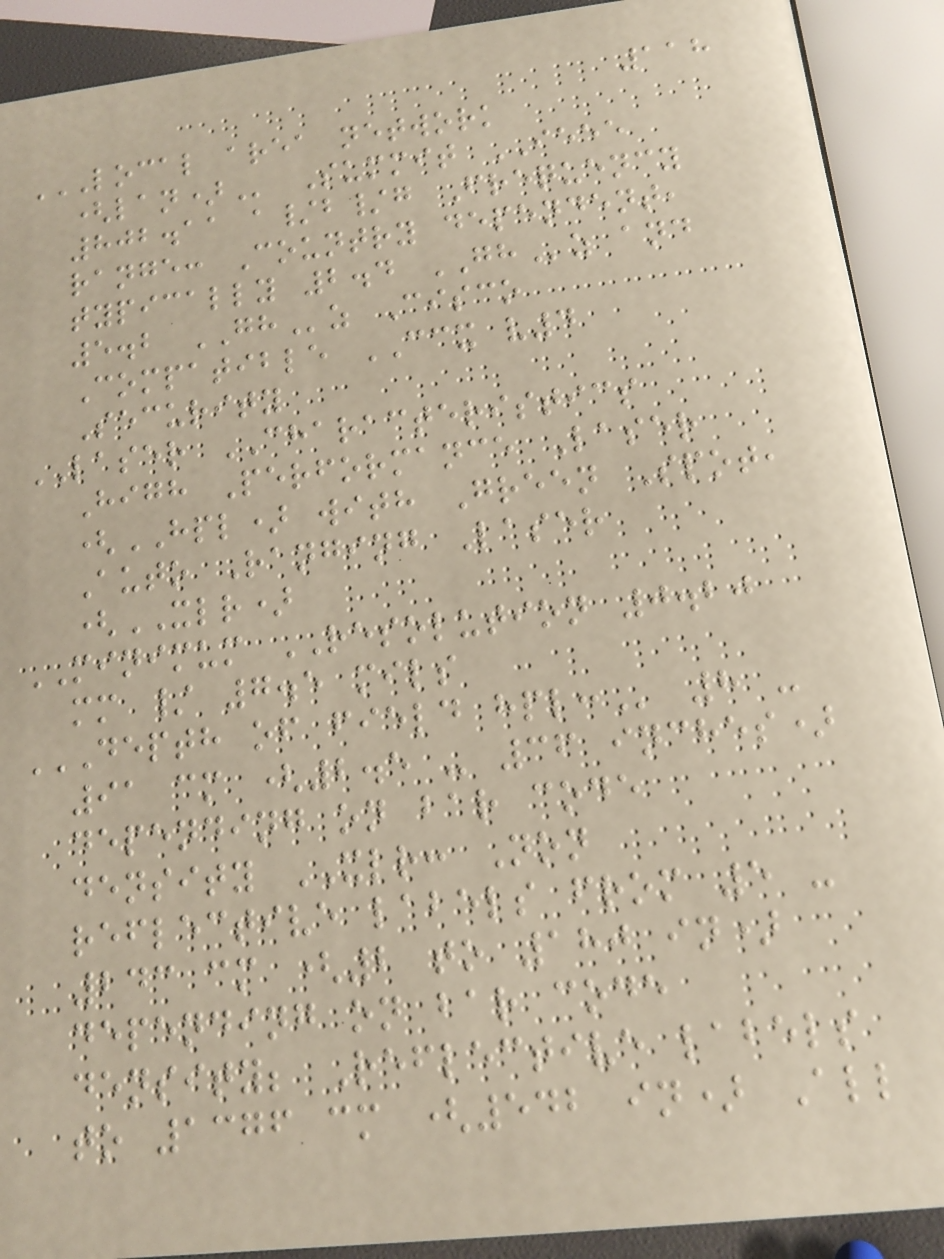118
LOCAL AREA NETWORK
(LAN) Summit IEEE
802.11 a/b/g Frequency
range: Country dependent,
typically 2.4 GHz and
5.2 GHz Cisco
Compatible CCX v4
Security
LASER CHARACTERISTICS
High Performance Laser
(HPL) with Green Spot,
Auto Ranging Laser
(XLR)
MINIMUM RESOLUTION 0.20
mm / 7.5 mils
DEPTH OF FIELD HPL: 8 -
91 cm (2.5 - 36 inches)
depending on bar code
density XLR: Non
reflective labels from 5 -
243 cm (2 to 180 in)
depending on bar code
density; Reflective labels
to 1376 cm (542 in) All
